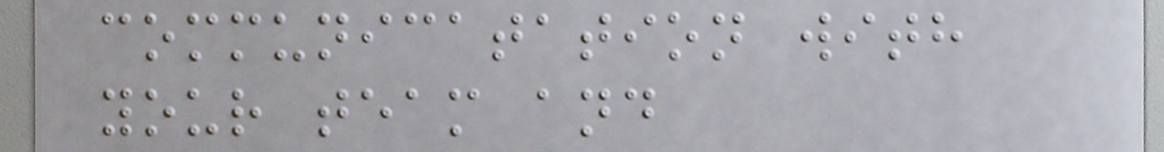communicatation with
your team and
